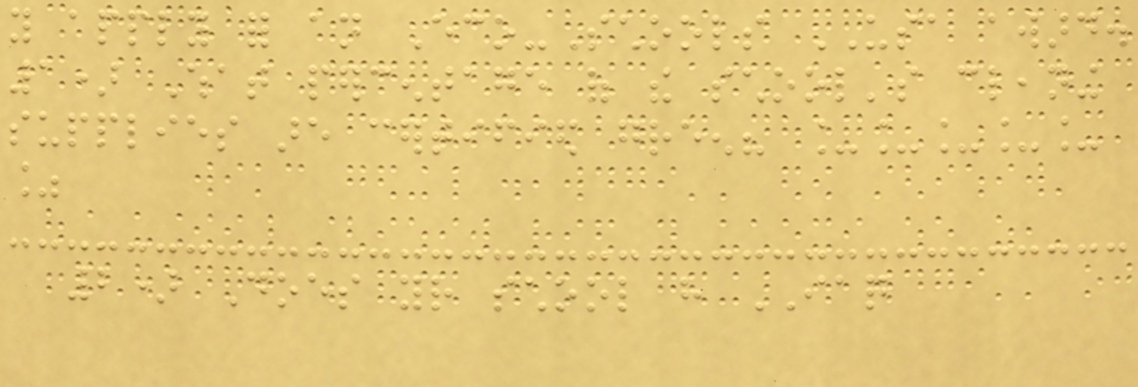you apply for an Eco-Schools USA award.
1) What percentage of the school's cleaning
supplies are certified green? _____
%
2) Does your school have IAQ
